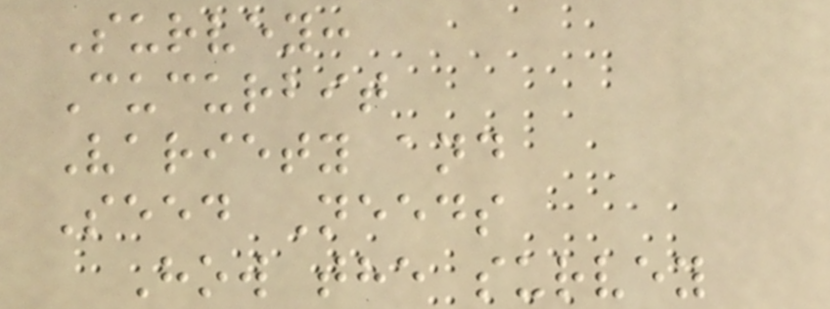Survey:
Cucurbit
Variety and
Seed Needs
How the survey
